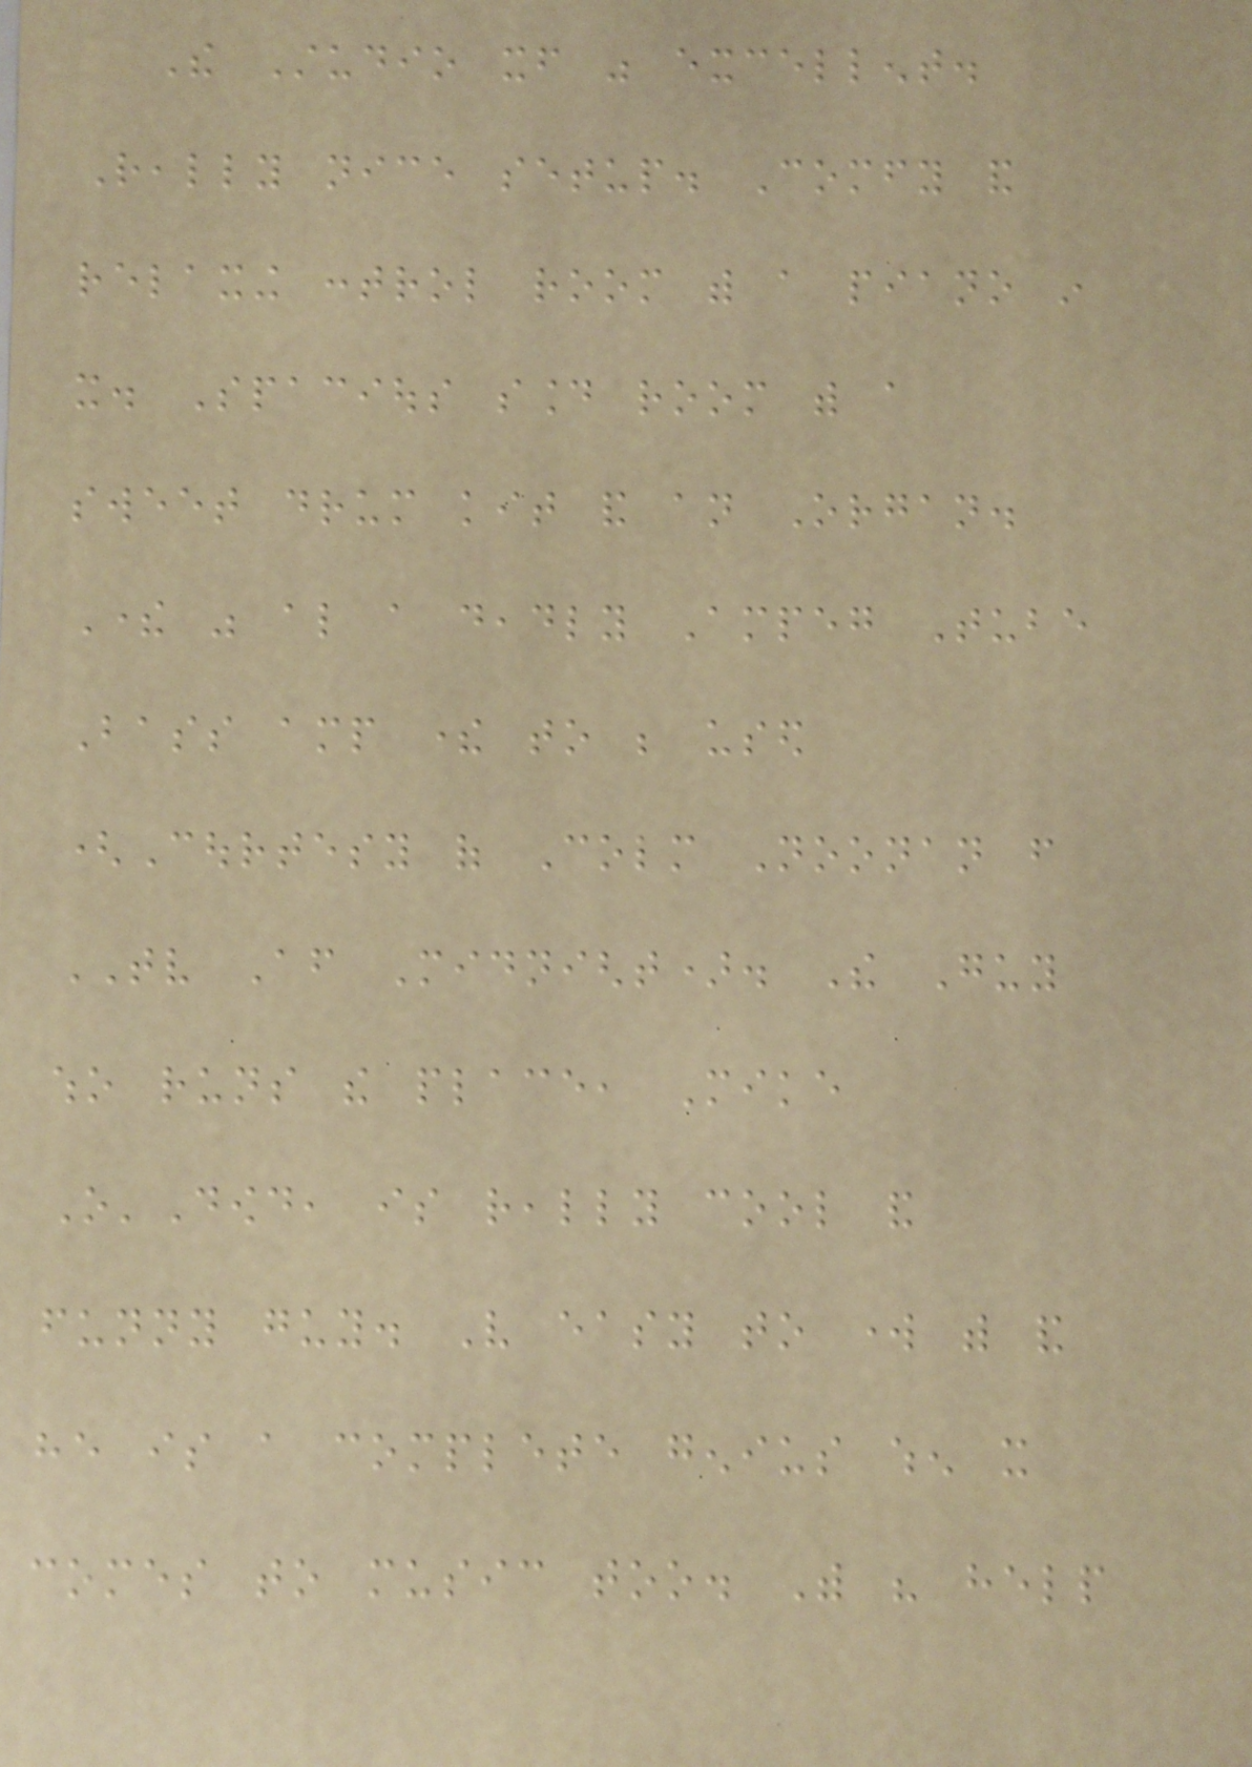The Studio itself was excellent.
Really nice setup. Comfy and
relaxing control room with a piano in
it. Spacious sound room with a
sweet drum kit and an Organ.
There was also a deadly Ampeg Tube
Bass amp there to be used
(Courtesy of Colm Noonan from
TV After Midnight). The Guy
who runs the place, Mike
O'Dowd, is really cool and
funny guy. Very easy to work with and
he is a complete genius when it
comes to music too. With his help
